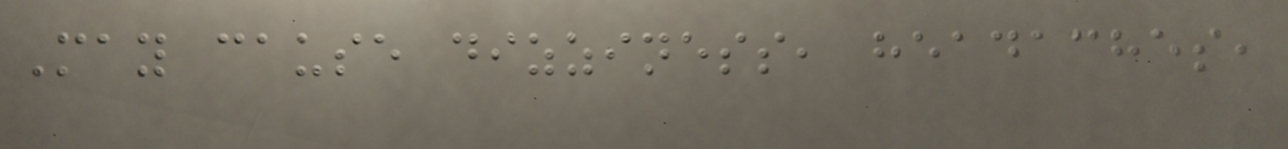May cause dizziness, headaches,
